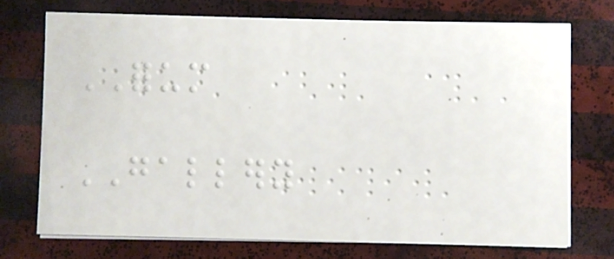FORUM
GALLERY
